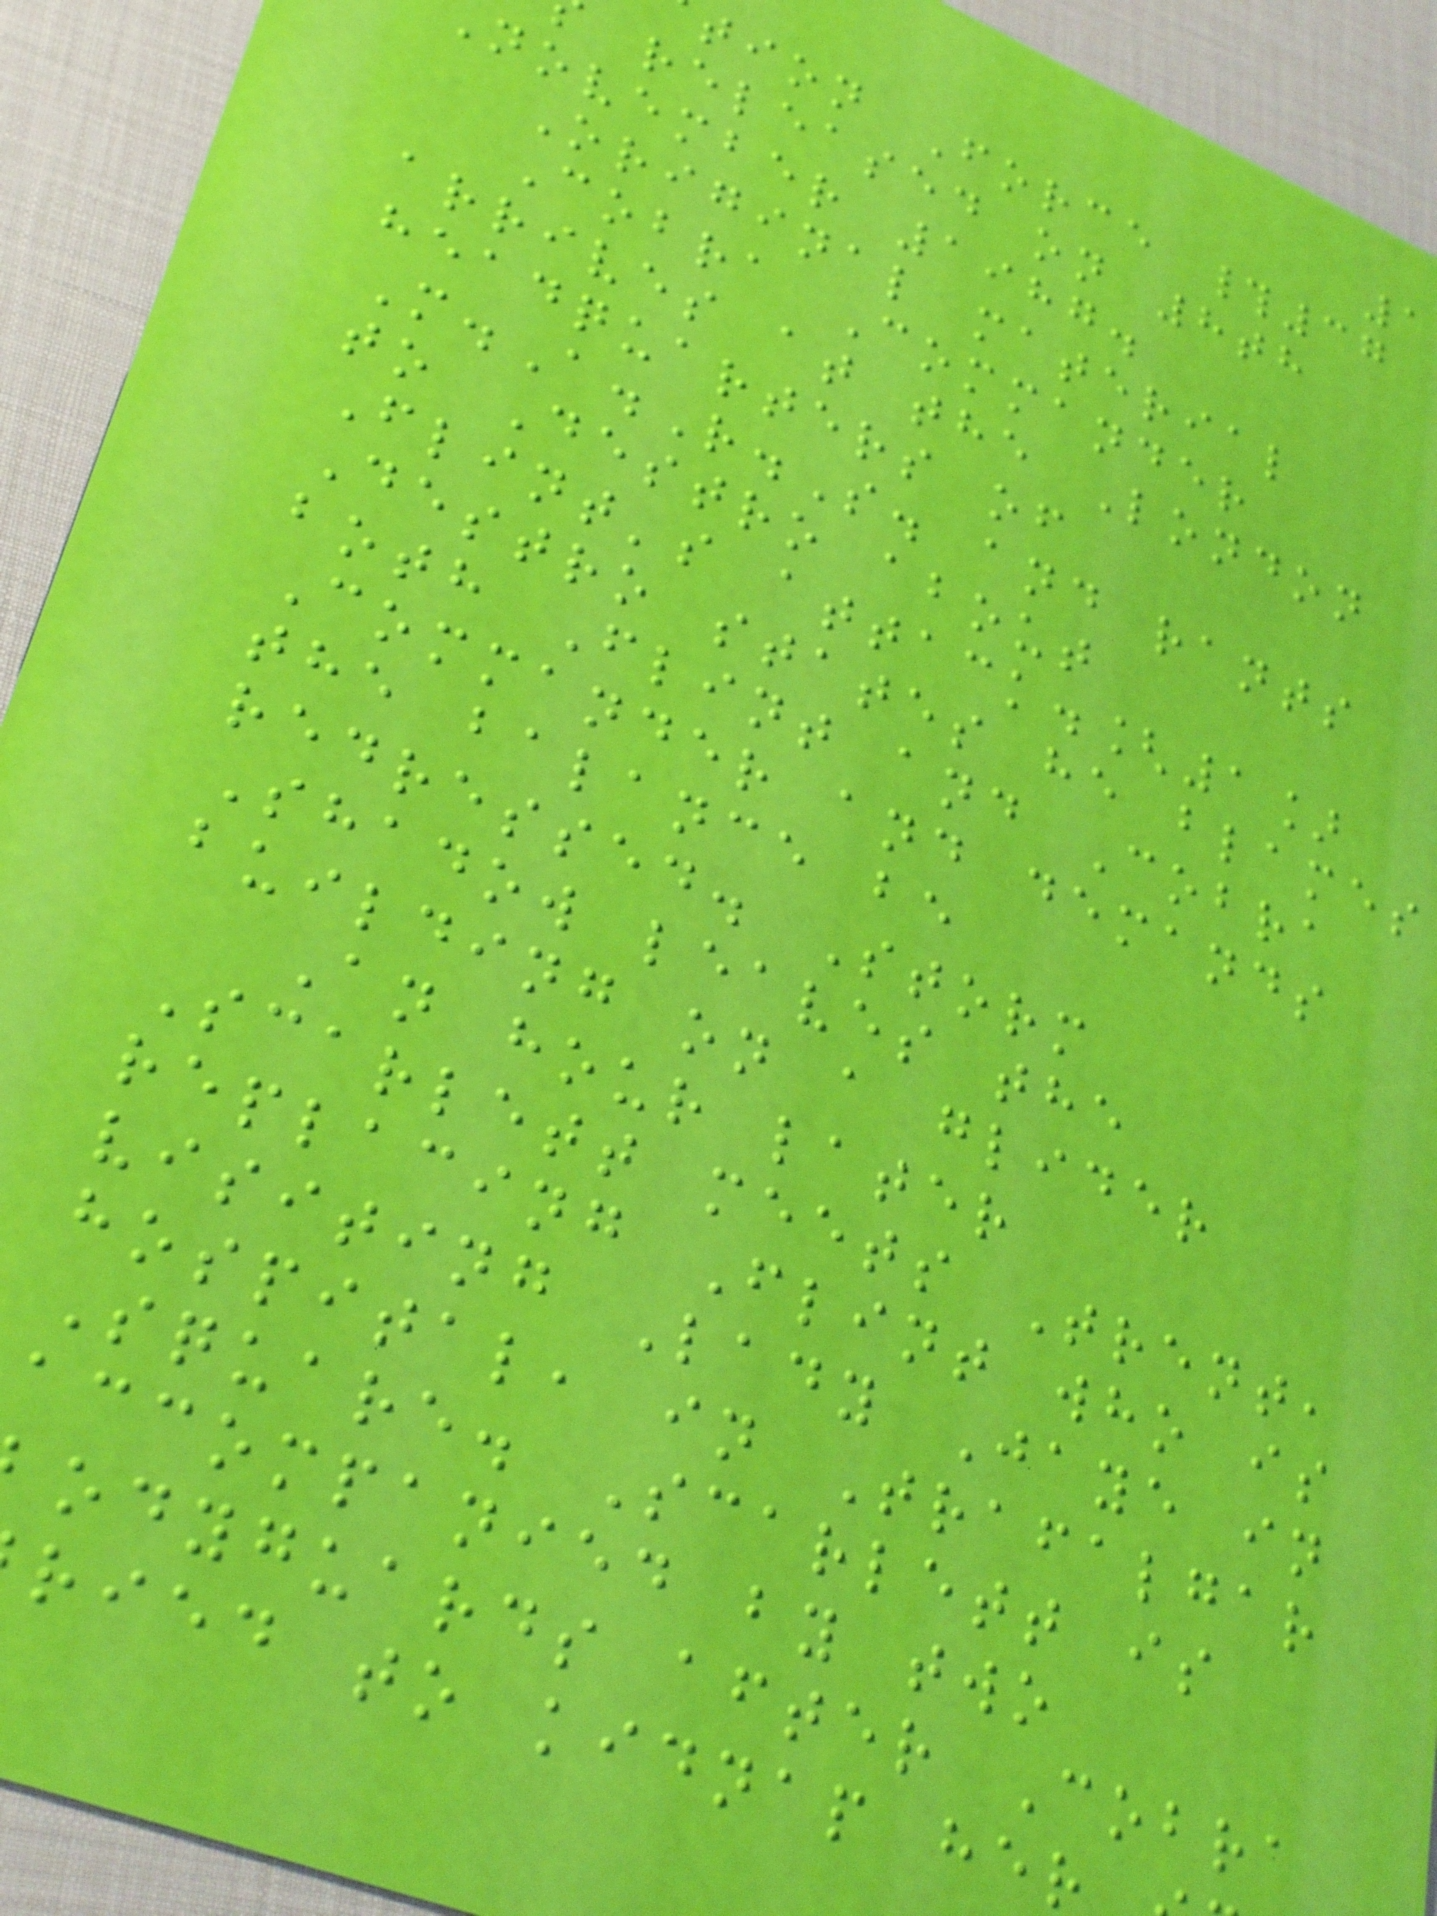tion Force #37
released on 8th
november 1987.
Original material
Cobra Commander
arrives at the London
headquarters of
M.A.R.S. and rants
to Destro about
Flint's attack.[1]
Destro states he blames
both Flint and Cobra
Commander and demands
the balance be
redressed. Storm
Shadow leaves the
building on a glider
An hour later
Scarlett meets Trent,
replacing Flint who is
visiting Lady Jaye in
hospital, in Trafalgar
Square. Scarlett is
accompanied by two
odyguards after Cobra
ried to kidnap her
